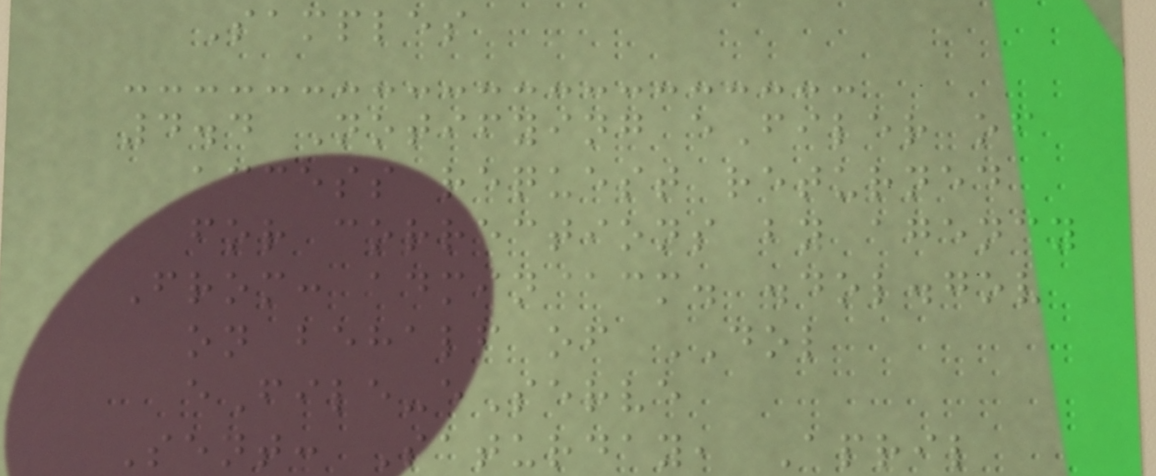Samples
4.4 Notifying eFiler of
access request returned
for corrections by agency
From: admin@cm. .dol.gov
on behalf of DOL
eFile-eServe
Sent: Saturday, April
